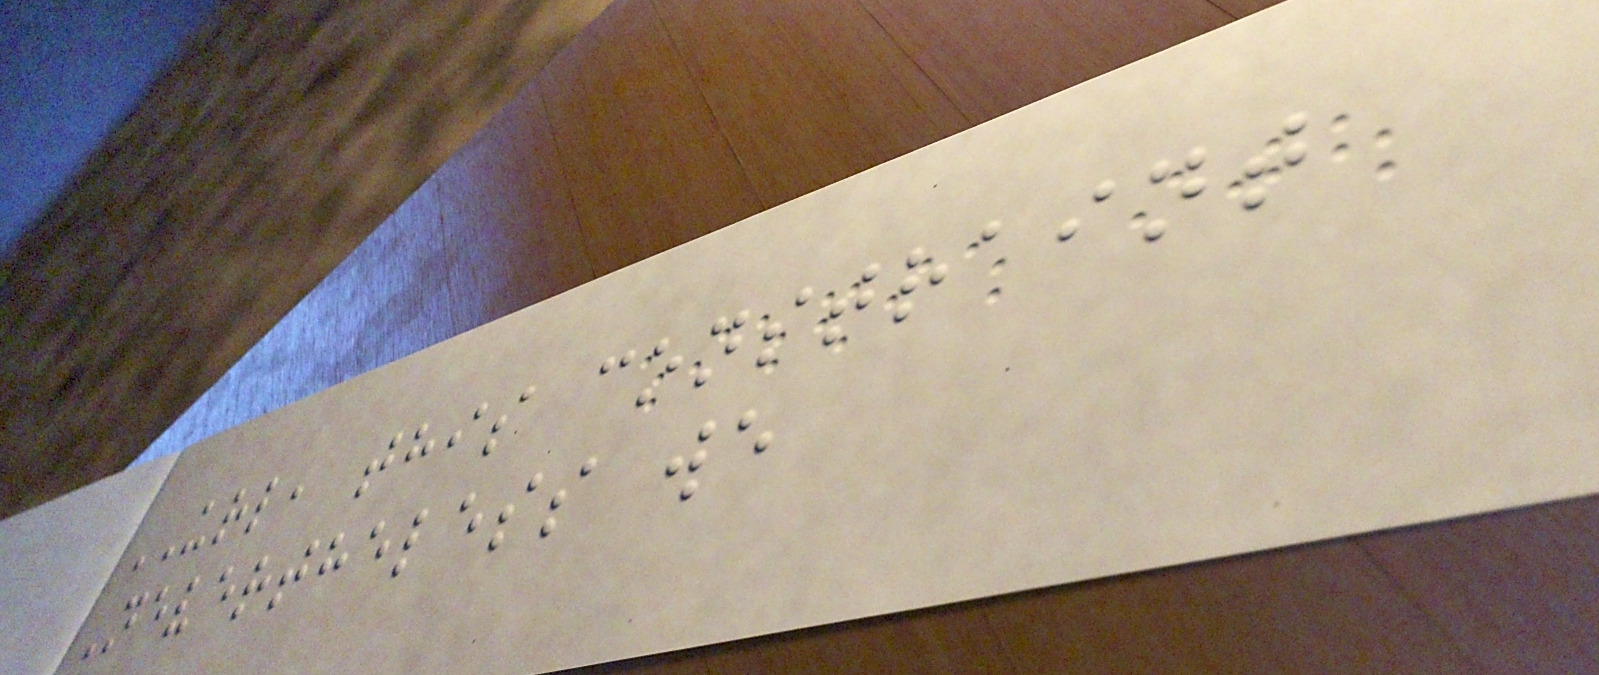URL, this constraint
Nevertheless we
